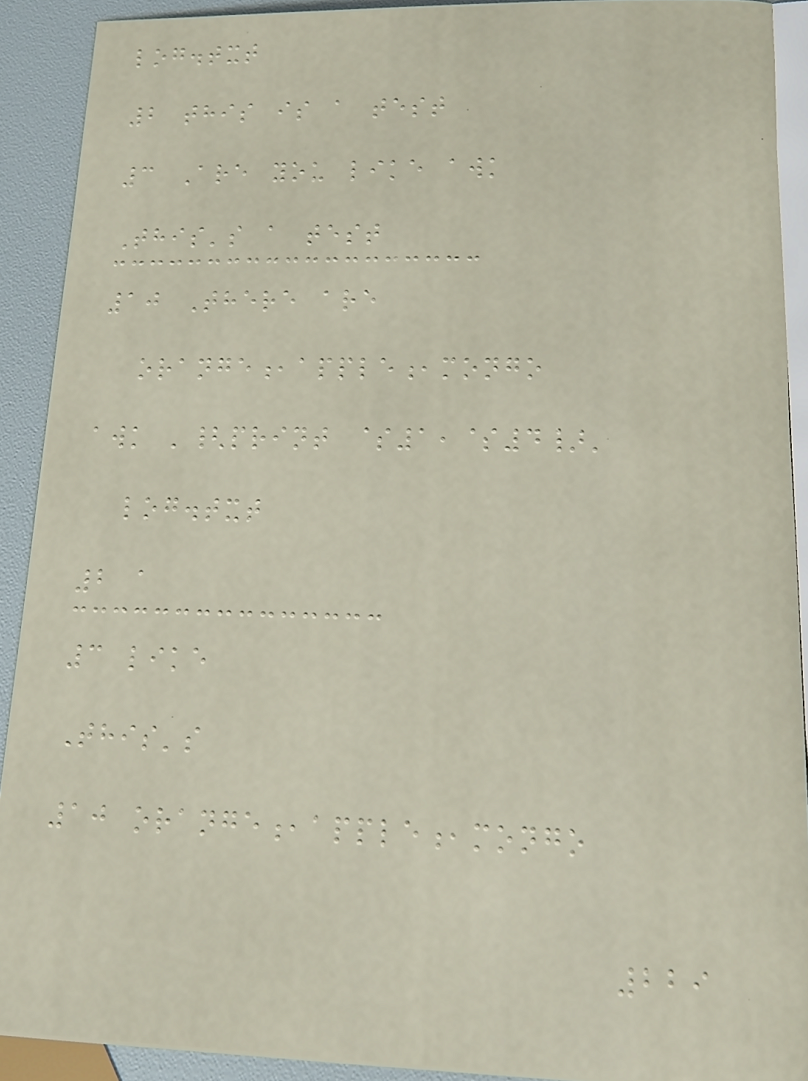log.txt
2 this is a test
3 Are you like awk
This's a test
10 There are
orange,apple,mongo
awk '{print $1,$4}'
log.txt
2 a
3 like
This's
10 orange,apple,mongo
229
